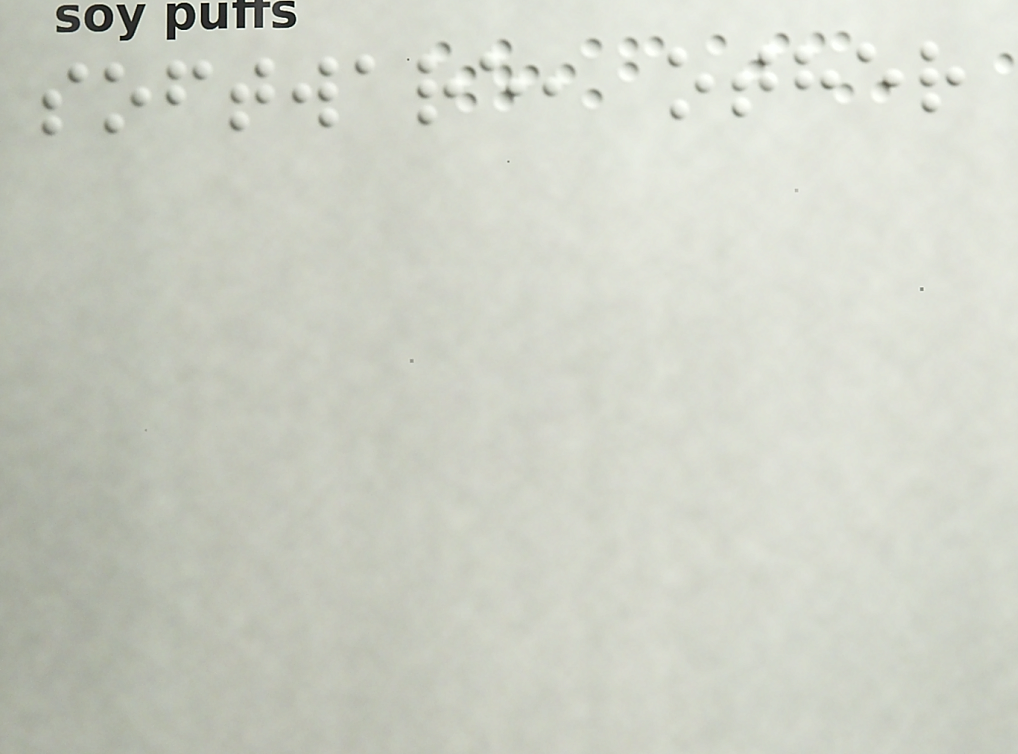software, other
